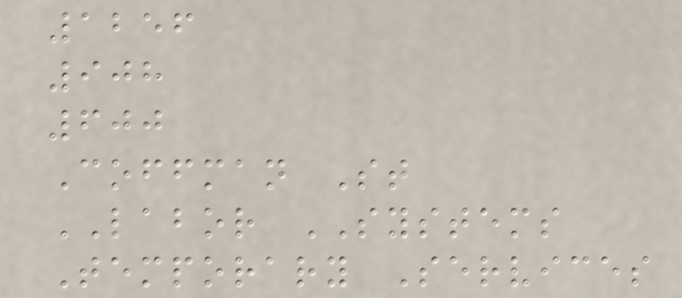1256
908
600
Coffman St
LABOR SYSTEMS
Temporary Services
